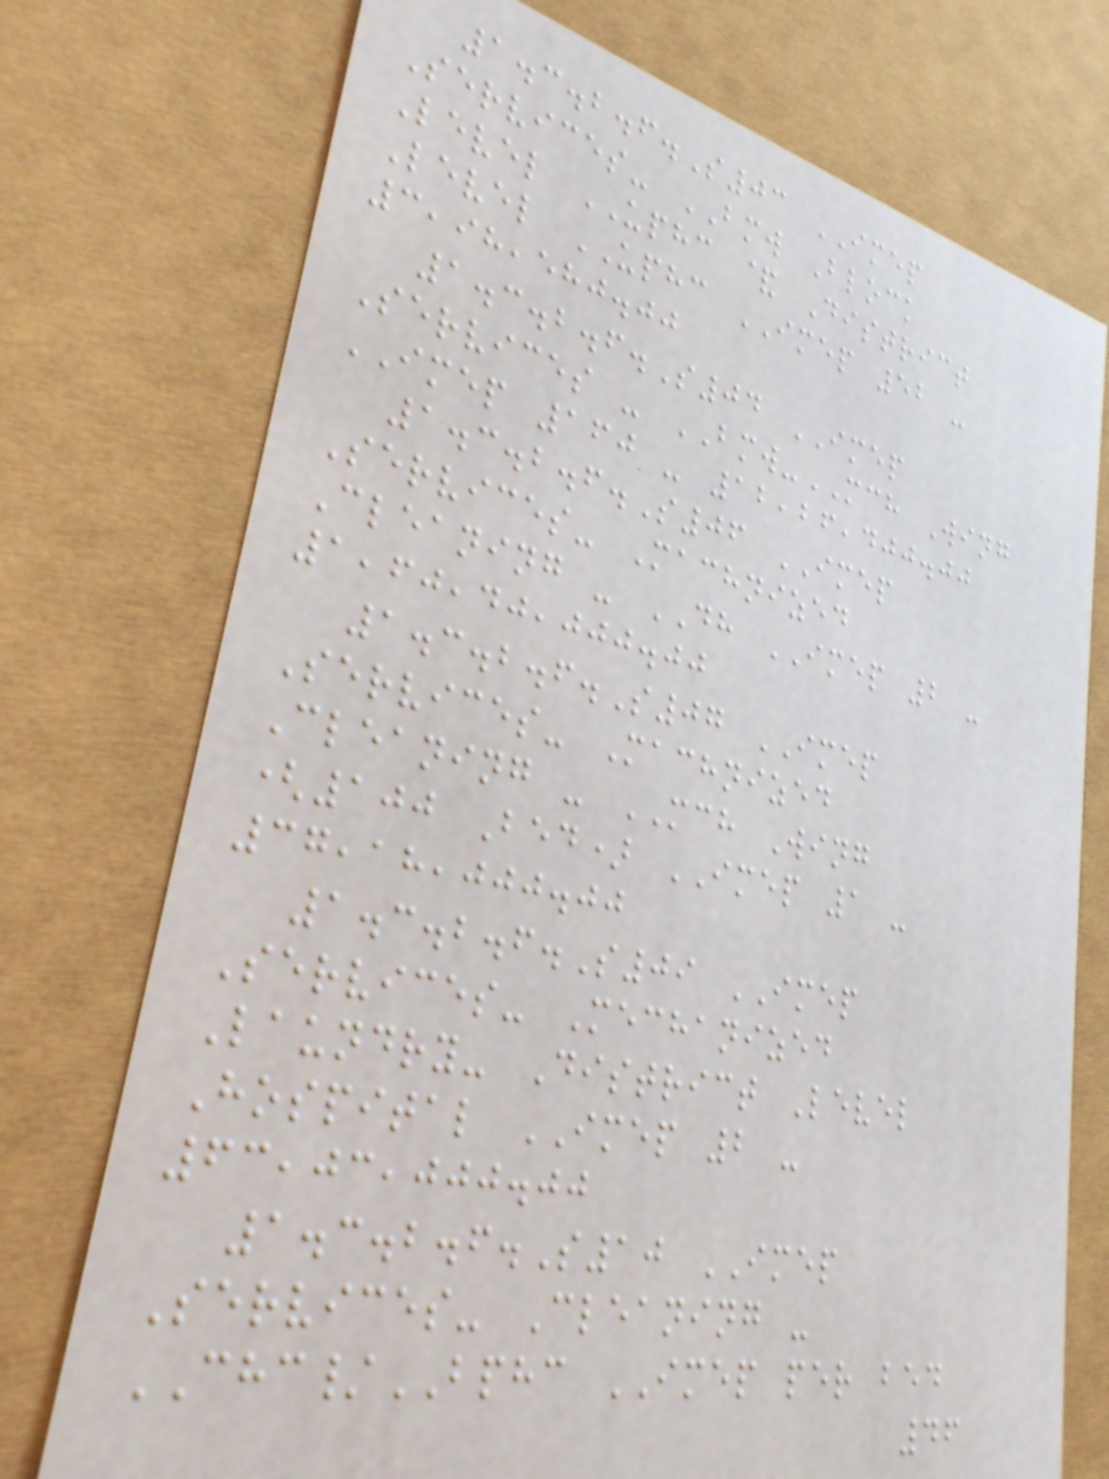1.3.2.6.S03 IMEP
Services- BMW Block
Level UPHC & District
Level UPHC IMEP 52 -
3,98,580.00
1.3.2.6.S04 IMEP
Services - BMW-MCH Wing
IMEP 160 - 12,26,400.00
1.3.2.6.S06 IMEP
Services- Machnized
Cleaning - DH IMEP 2 -
1,60,40,000.00
1.3.2.6.S07 IMEP
Services- Machnized
Cleaning - MCH Wing
(100 Bed) IMEP 1 -
37,18,000.00
1.3.2.6.S09 IMEP
Services- Mechanized
Laundry- District Level
Hospital IMEP 2 -
63,03,000.00
1.3.2.6.S10 IMEP
Services- Cleaning -
CHC/BPHC IMEP per bed
46
